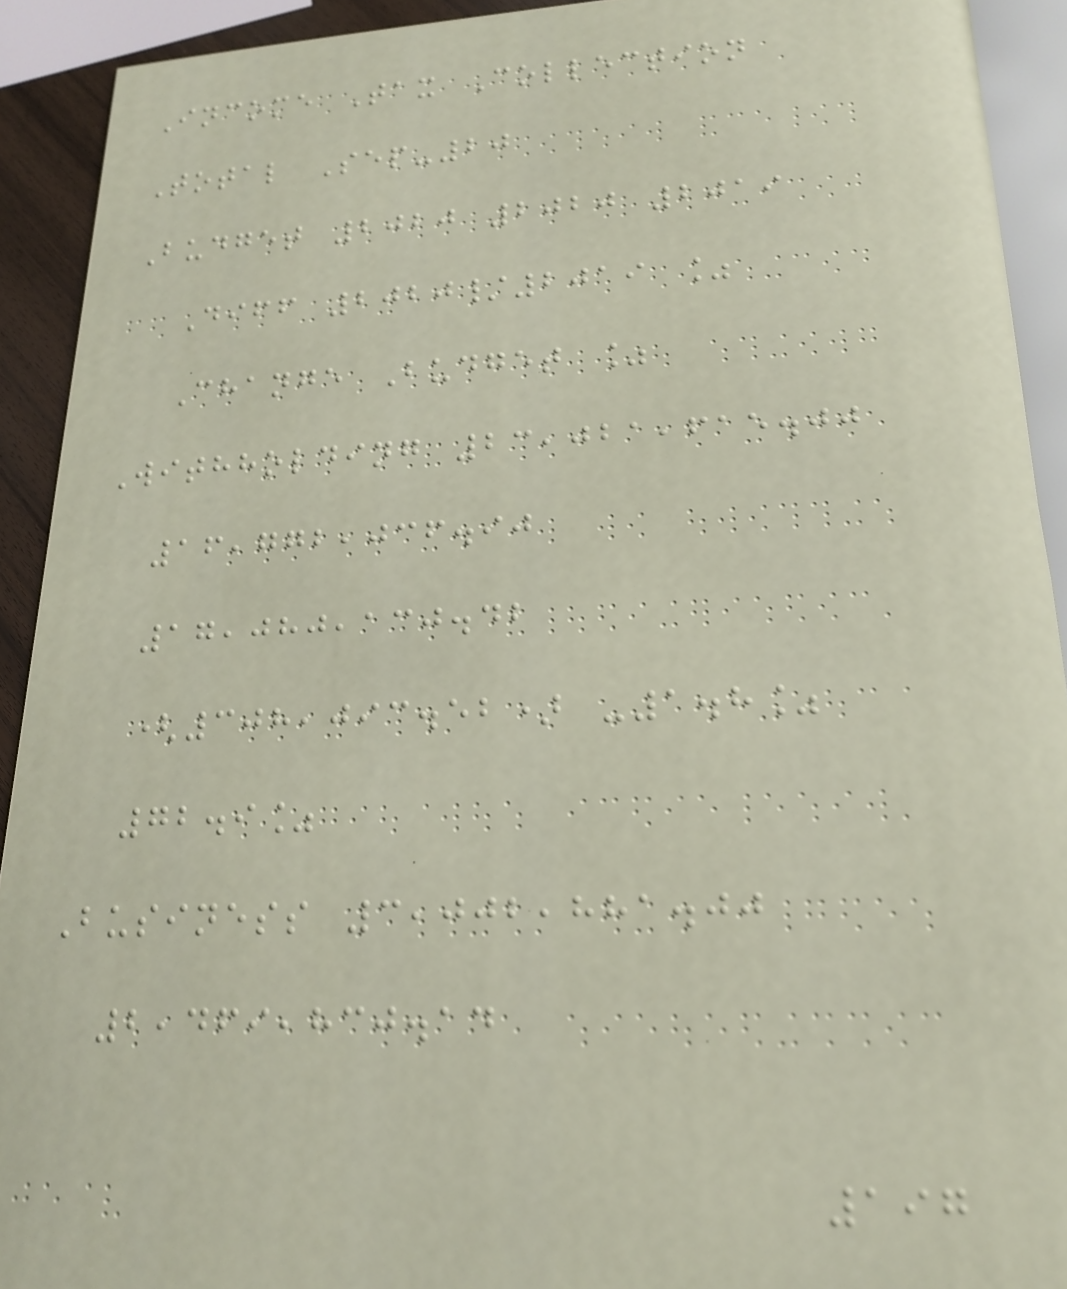Income Tax Collection
Total Sep-20
Budget 2020 2020 2019
Diff 2020/2019 %
Change Budget %
Withholding 23,021,615.00
16,772,036.90
17,080,130.42
(308,093.52) -1.8%
72.9%
Business 3,002,881.00
2,469,830.14
197
